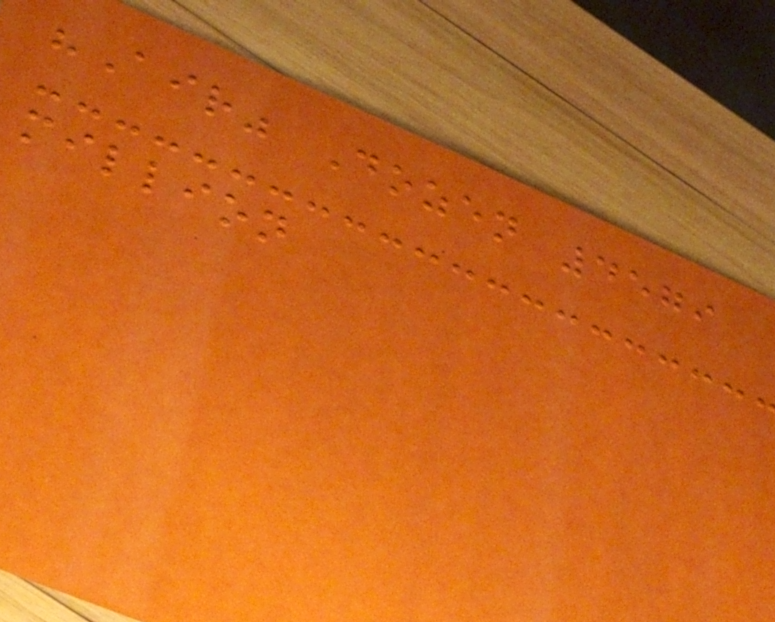"Air" Dozen 4579
million
